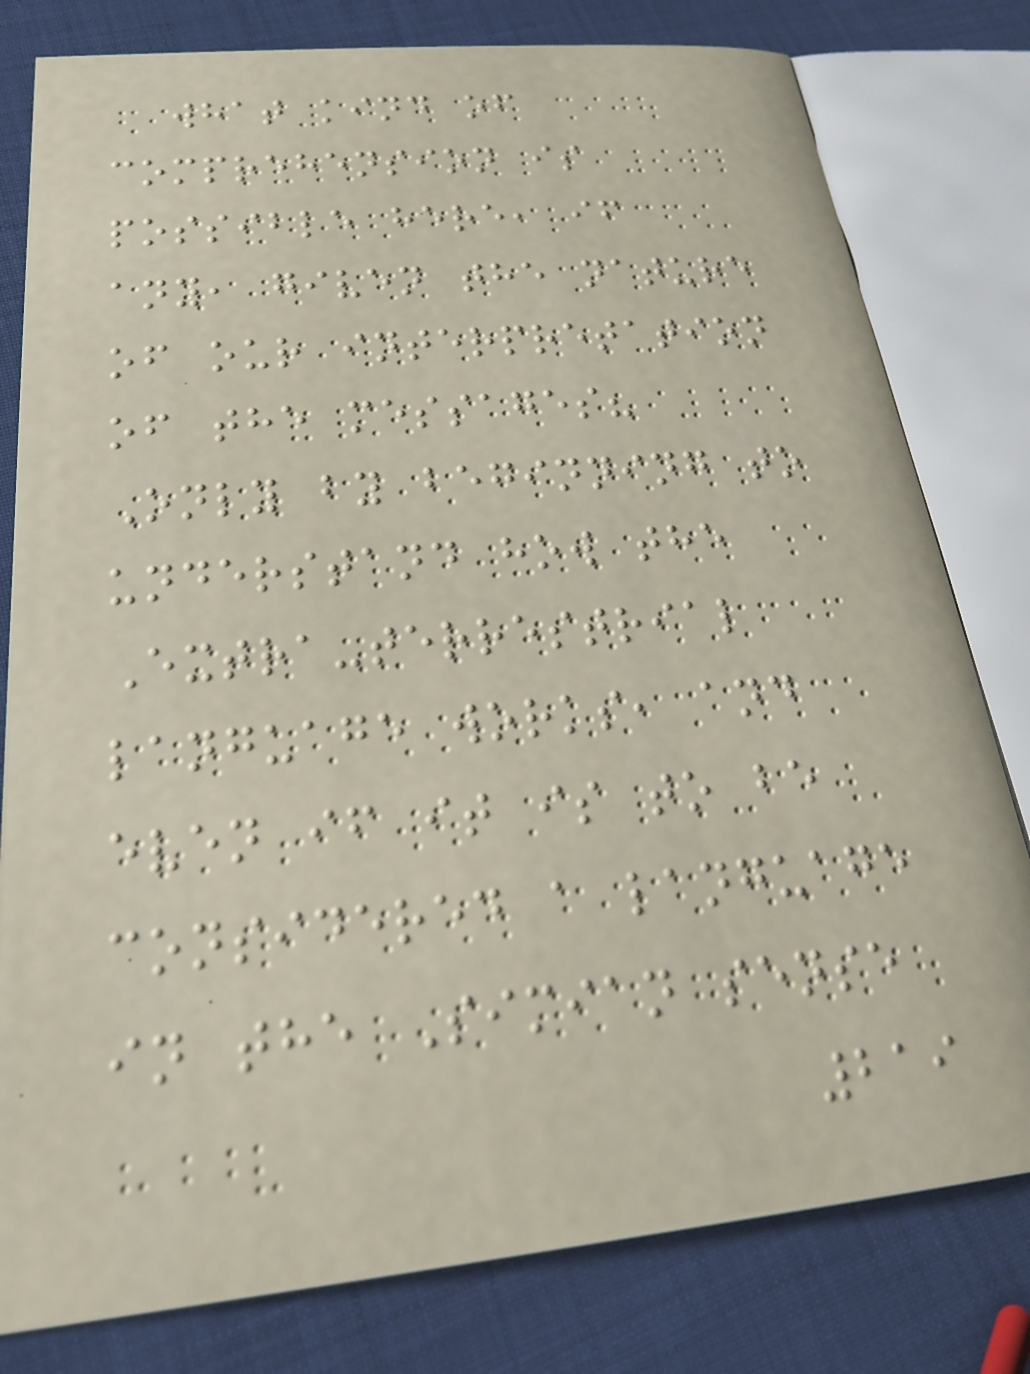what kind of
comprehension is
possible here, if
any, given the nature
of our interpretation
of the messages?
Only by beginning to
understand how the
Extra-terrestrial
language works, and
even if it is to be
considered a language
in the Simian sense
219
